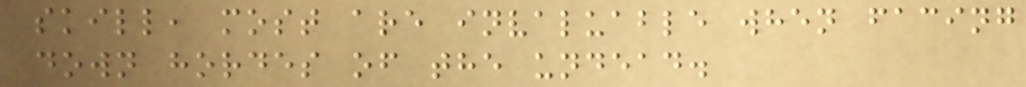skill, most are invaluable when facing
down hordes of the undead.
